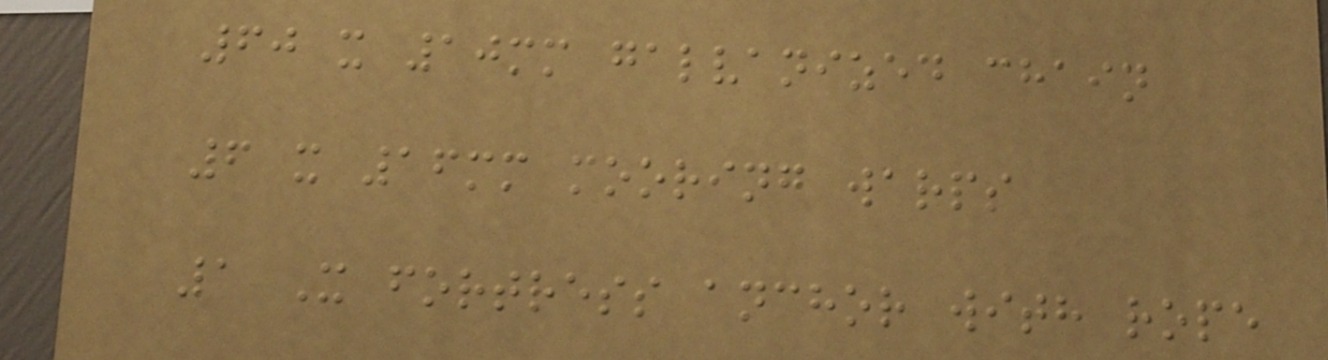60 x 10mm galvanized chain
6 x 16mm mooring warps
1 X fortress anchor with rope
